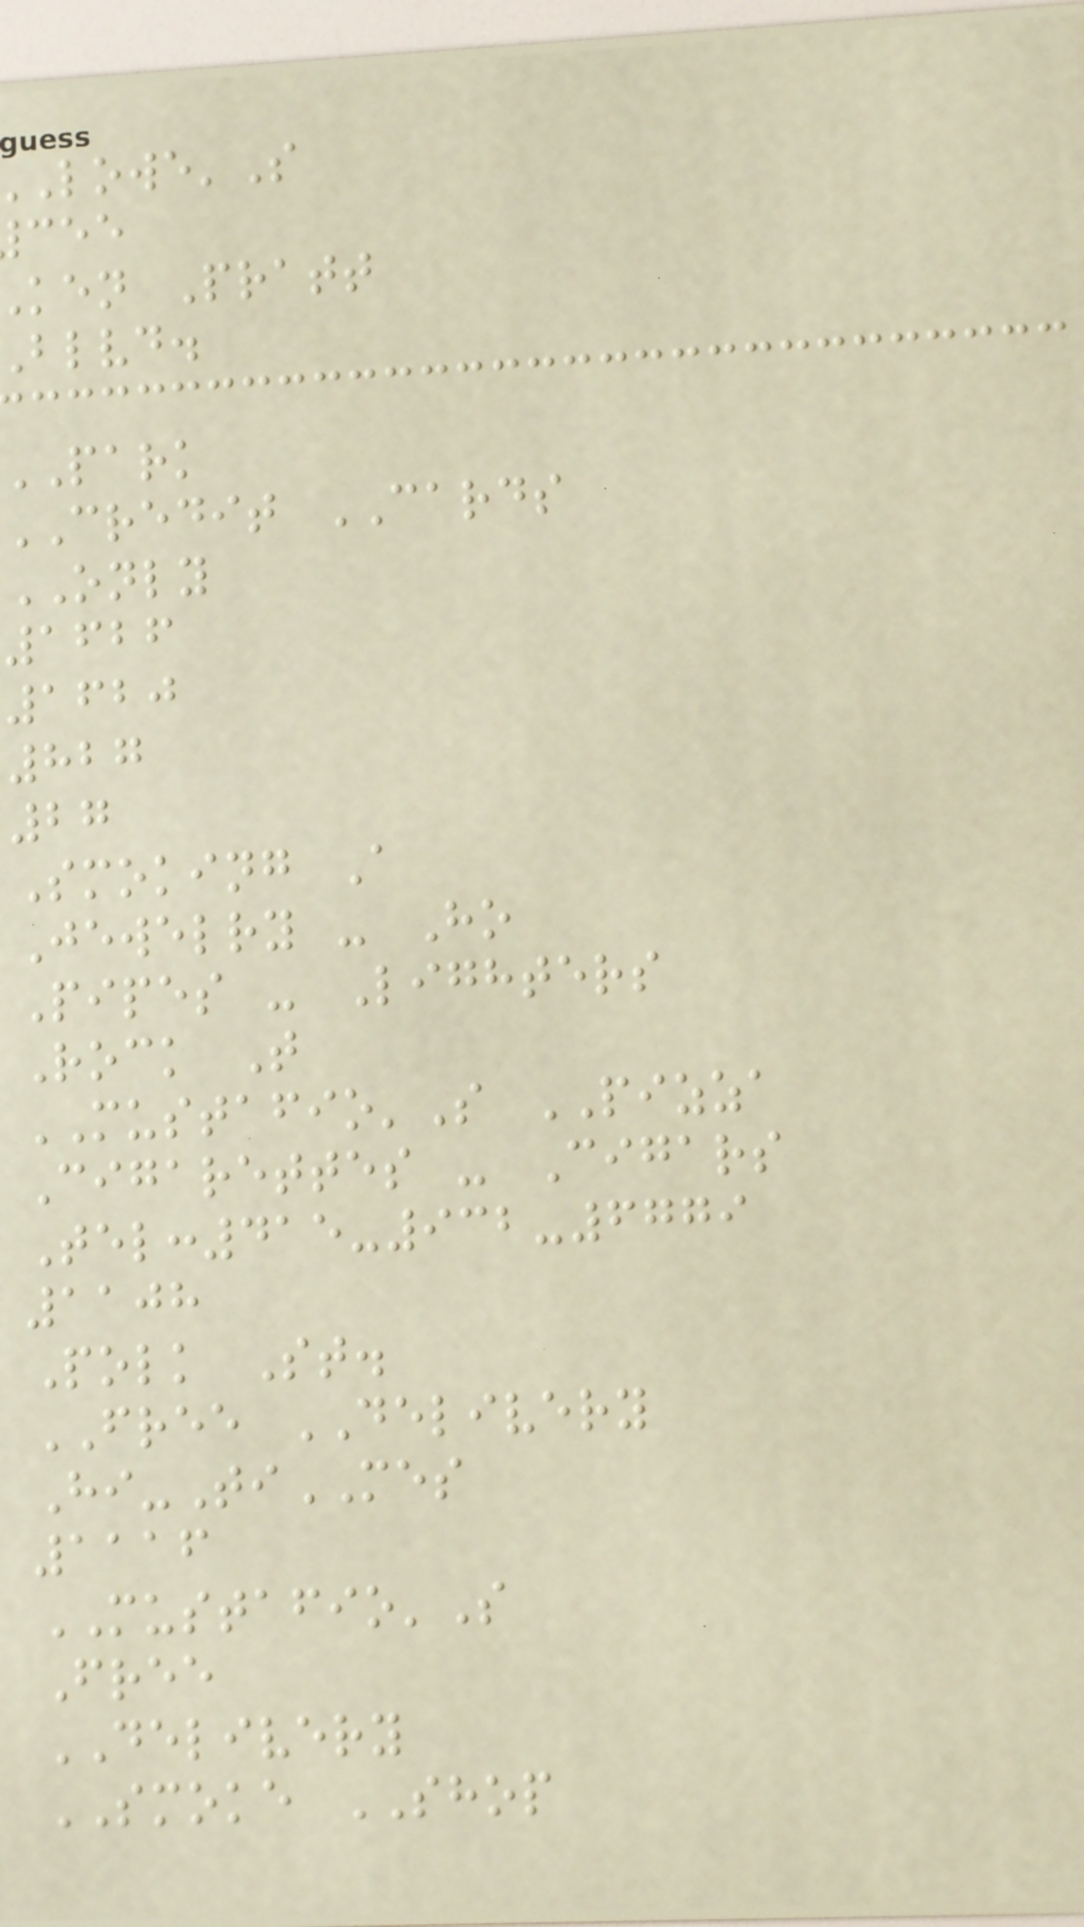ken Pratt
blvd.
park
CREDIT CARDS
ONLY
1626
1620
827
27
Smoking A
Jewelry - Ho
Pipes - Lighters
Rock T
MUSTAFIO'S PIZZA
Cigarettes - Cigars
Tel:415-932-6779
1108
Polk St.
FREE DELIVERY
Hi-TiMES
1116
MUSTAFIO'S
Free
DELIVERY
SMOKE SHOP
